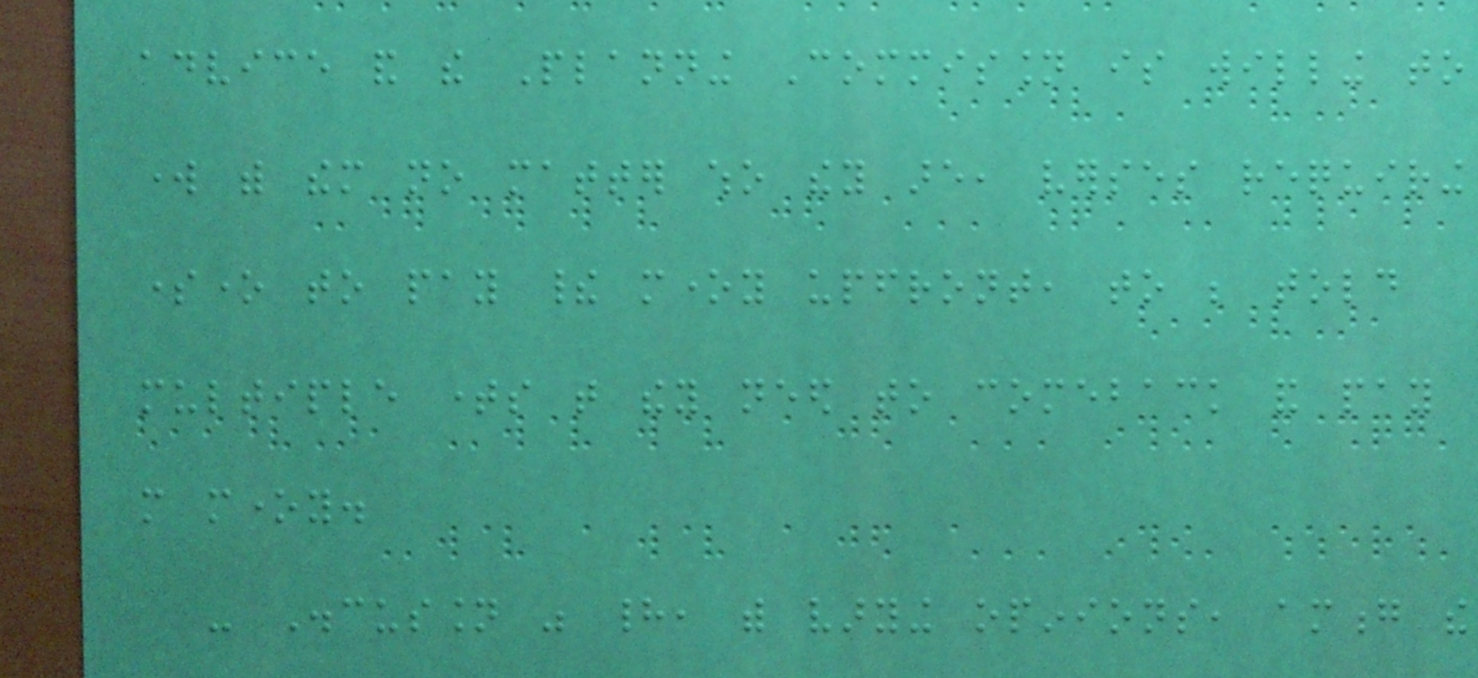advice and the Planning Commission is willing to
work with them no matter who they are, verses requiring
someone to pay their money upfront, to be told
multiple times that they need to comeback and pay
more money.
- Discussion was had, with varying opinions, among the
